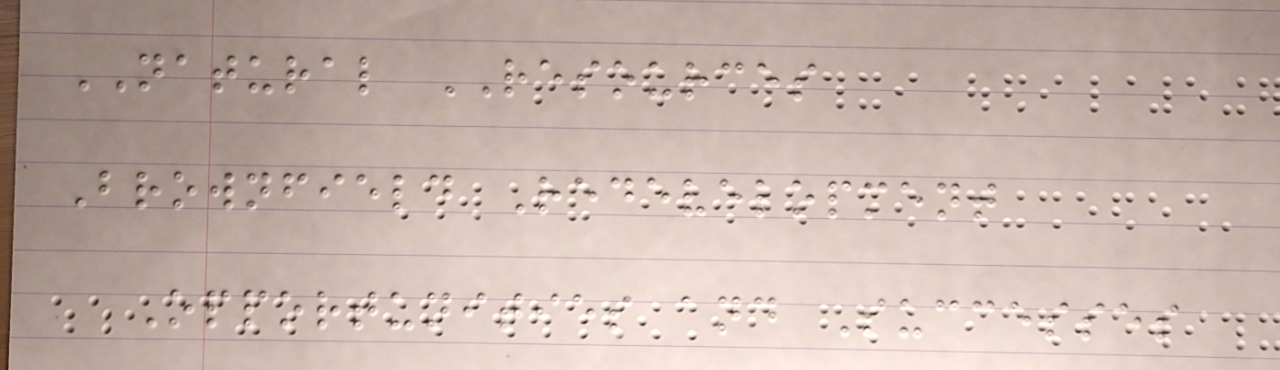NATURAL RESOURCES
Brownfield Redevelopment
Opportunities and Successes
